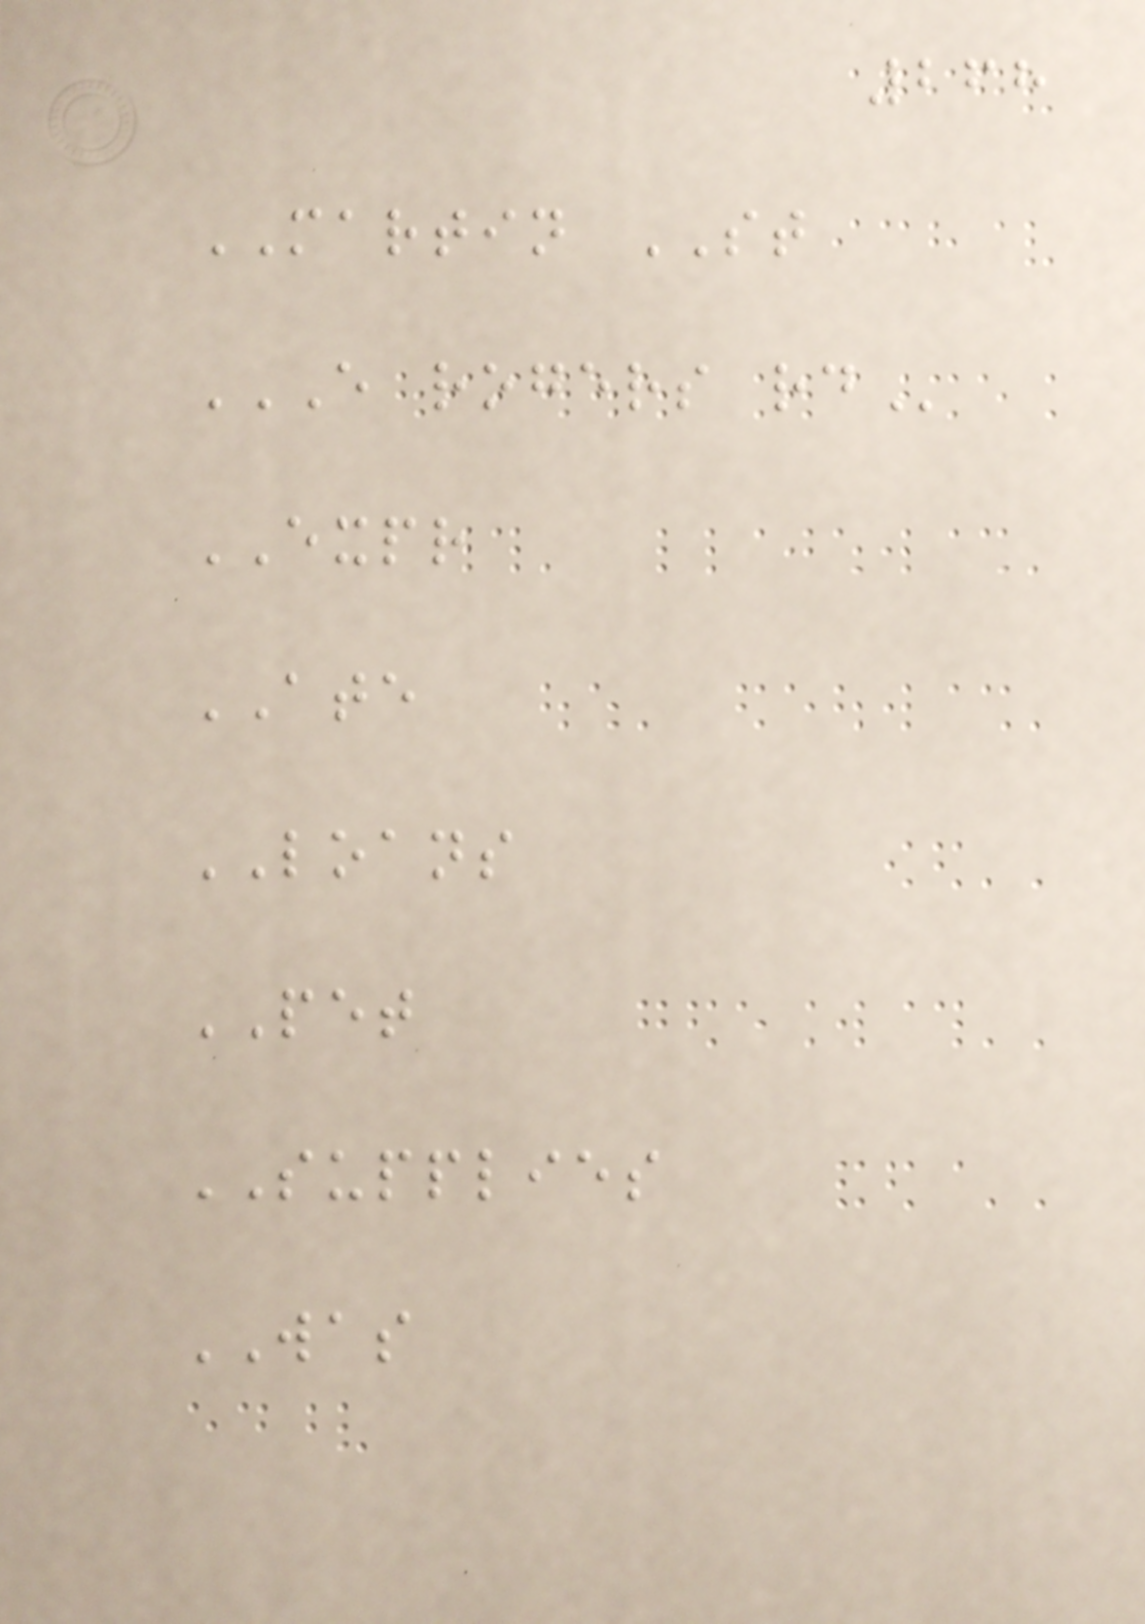268
MARTIN ST
E ROGERS RD
EXPR
ATE
LOANS
PET
SUPPLIES
WAS
